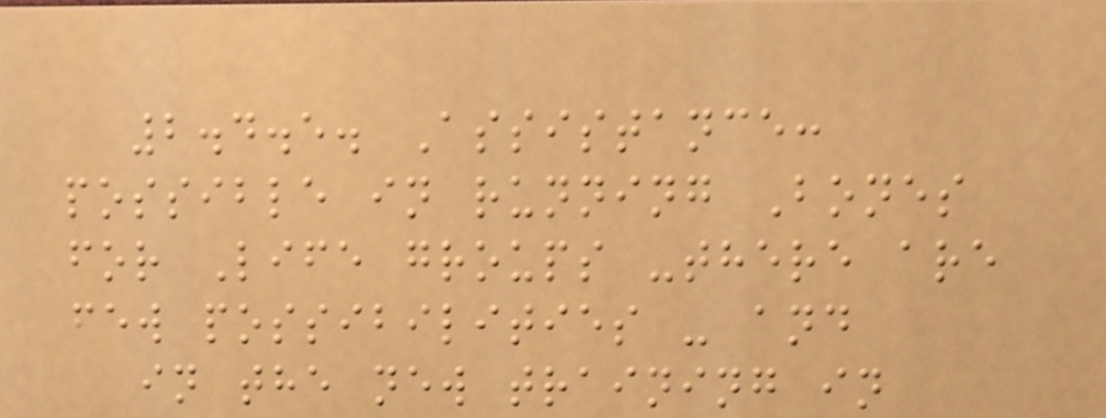2.4.5. Assistance:
possible in running Bones
for Life groups -there are
few possibilities - and
in the new training in
